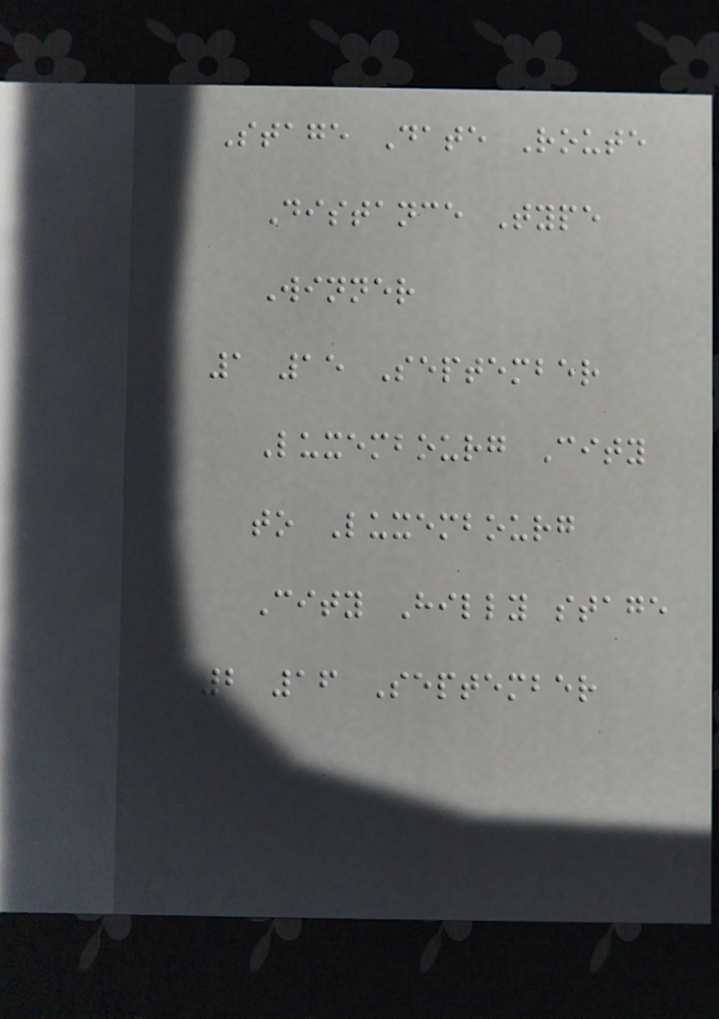Stage Date Route
Distance Type
Winner
1 15 September
Luxembourg City
to Luxembourg
City Hilly stage
2 16 September
